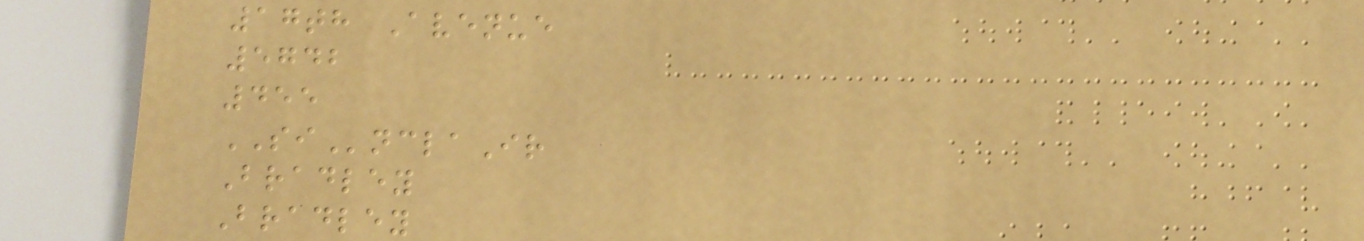17th Avenue
5742
455
SInclaIr
Bradley
Bradley
